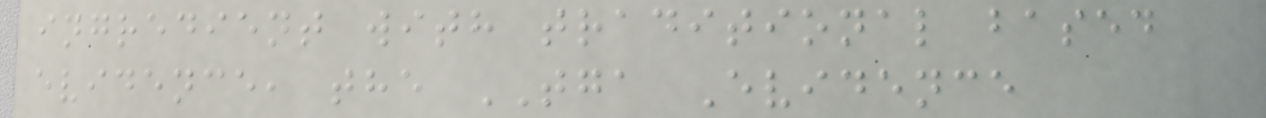ingredient with traditional based
evidence, the TGA Evidence
